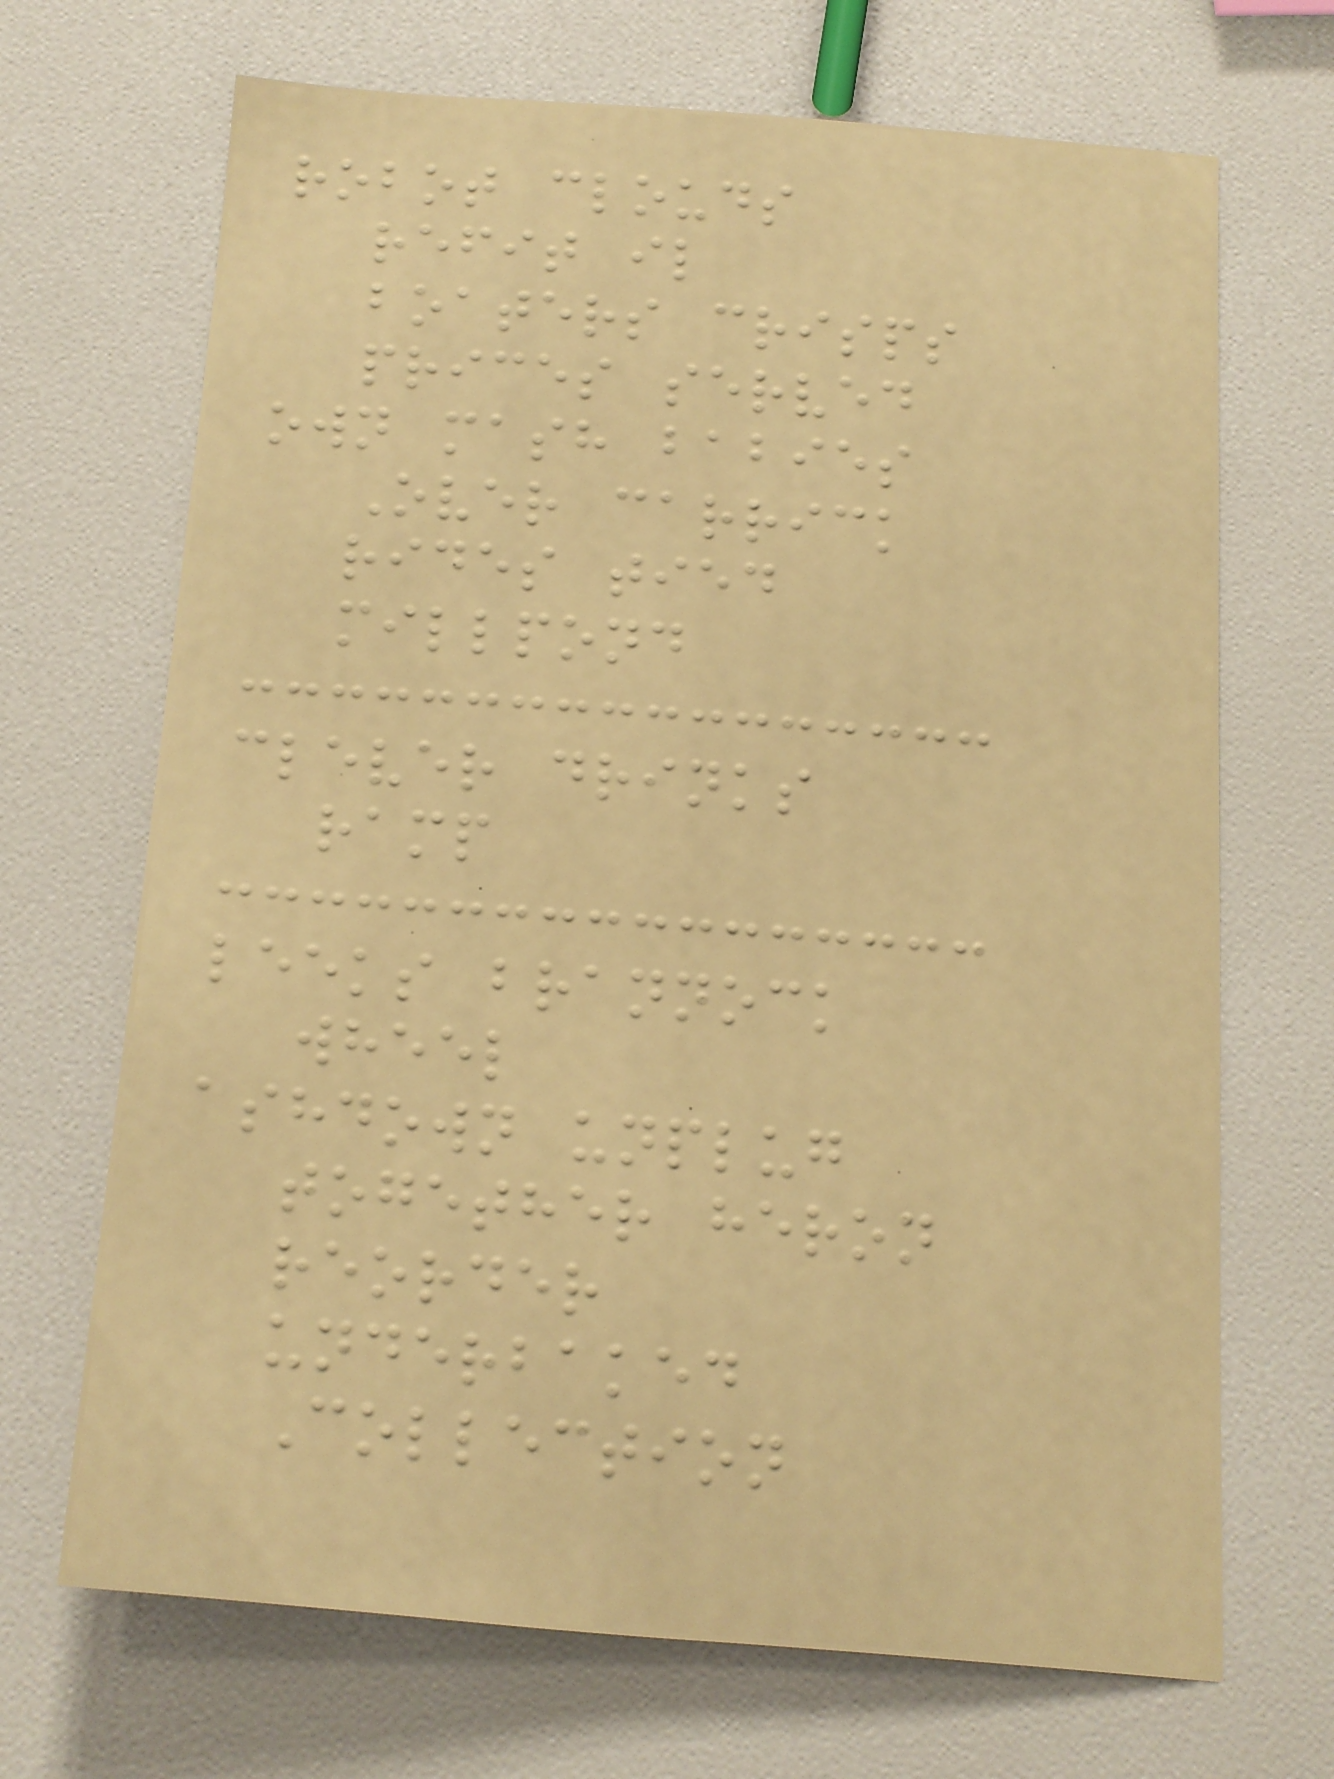robot clouds
refit il
boaters crisps
prices served
own mash babies
Over carrick
rides tied
millpond
clever drinks
ramp
leeks brannock
wheel
ashdown unplug
together heron
reorder
underbaked
Collection
